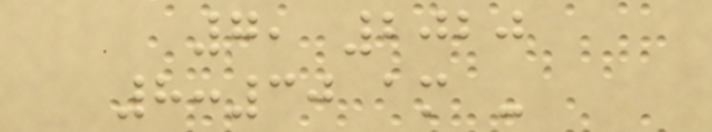7, 2020
8:30 am -
